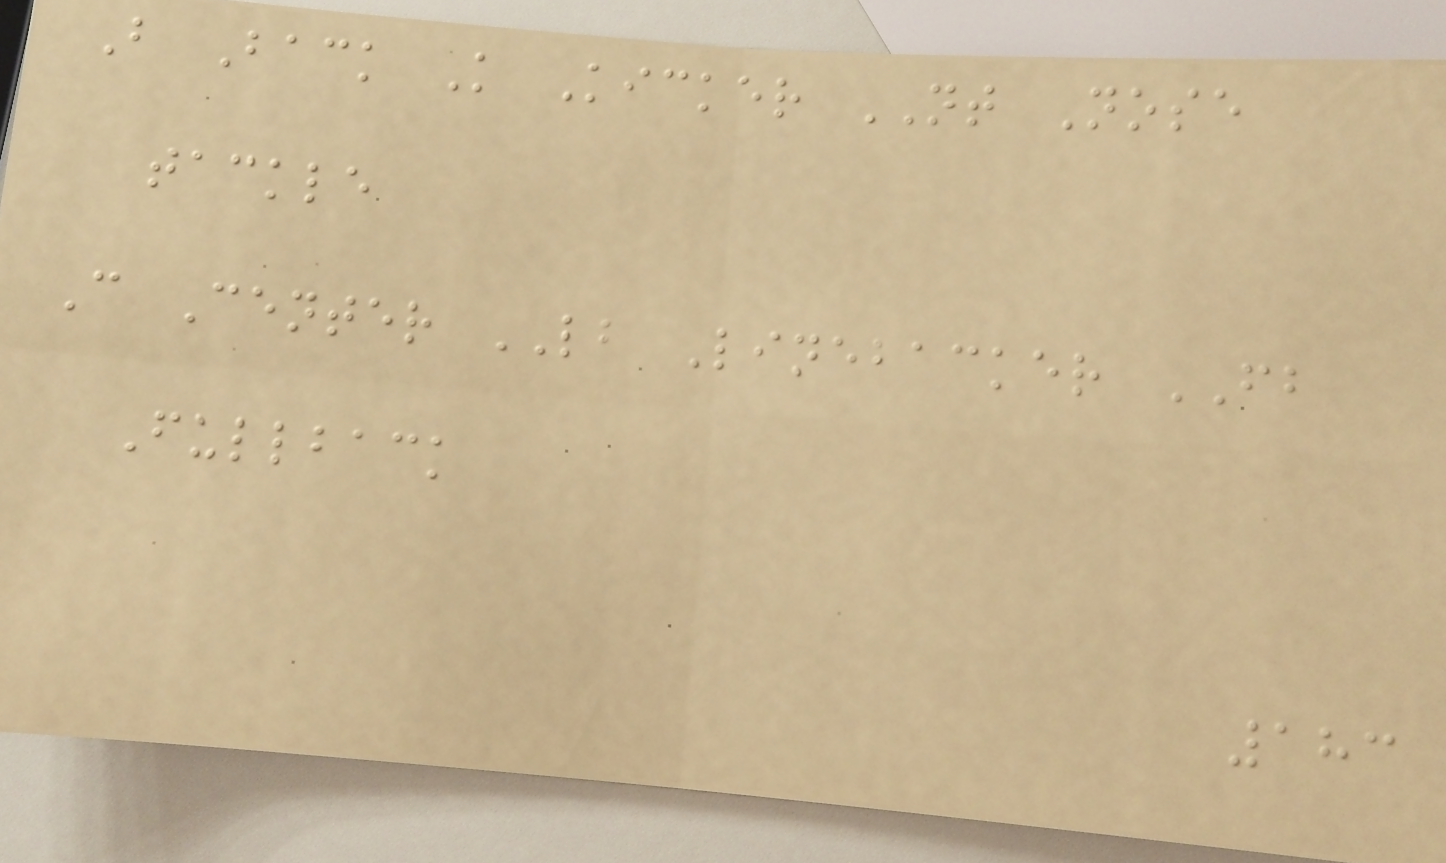B Back K Kicker NT Nose
tackle
C Center LB Linebacker FB
Fullback
183
